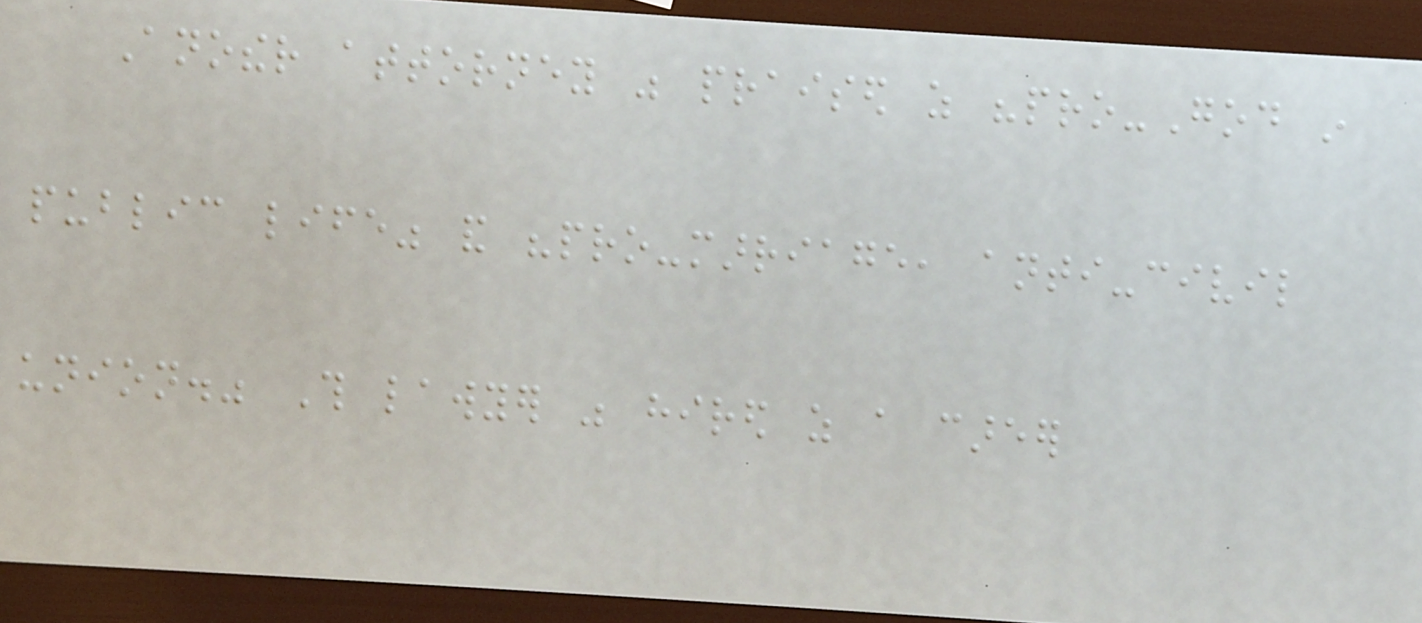Another attorney was praised as "pro-God in
public life" and "pro-marriage, anti-civil
union." This lawyer was hired as a career
